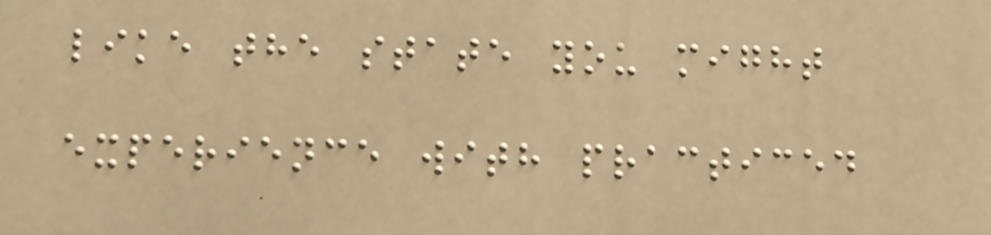like the state you might
experience with practiced
